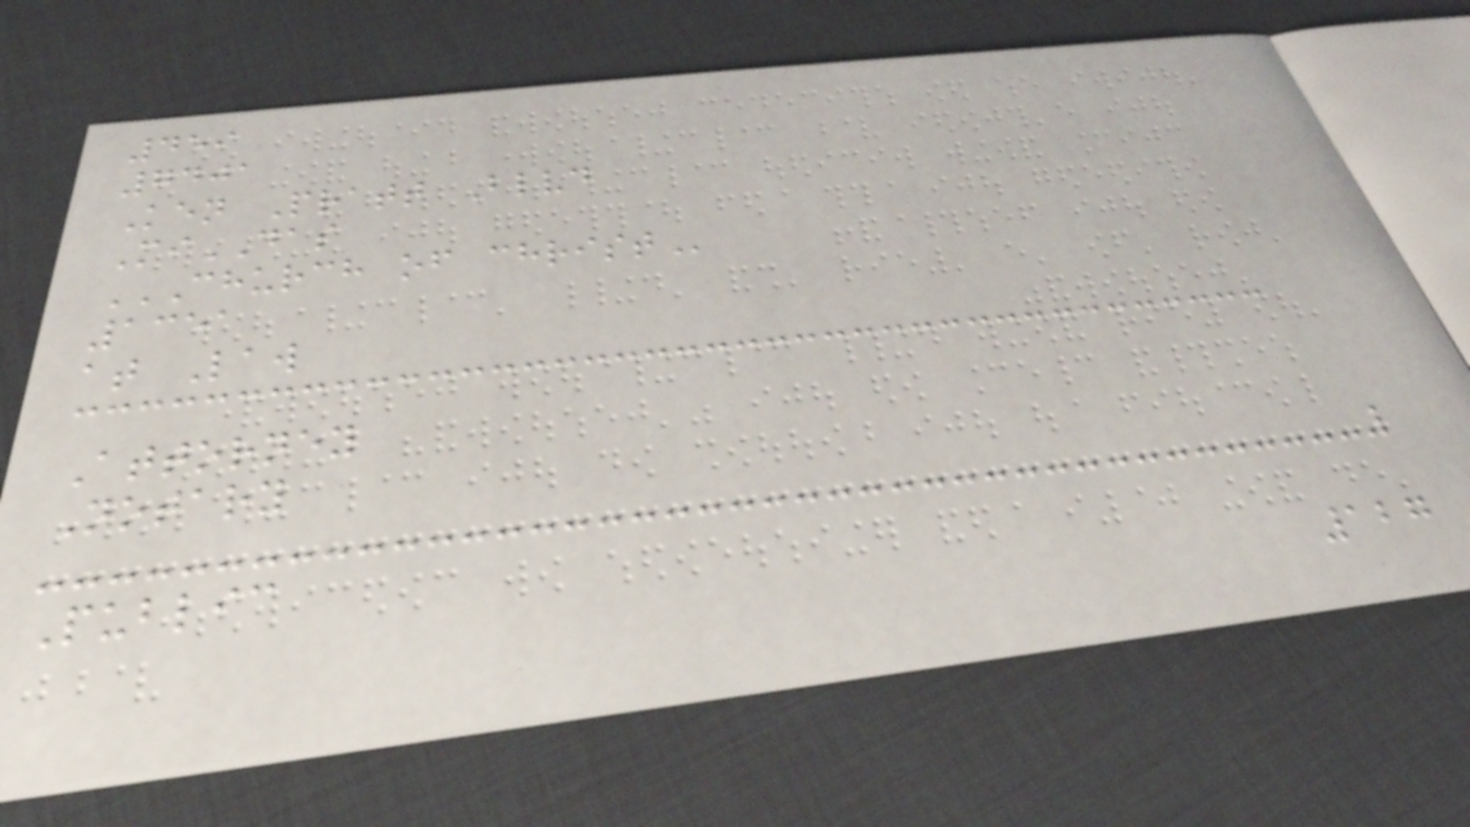459
7401
Ken Pratt Blvd
MiDAS
CHURCH OF CHRIST
1351
at Law
Attorney
Notary
Public
127
